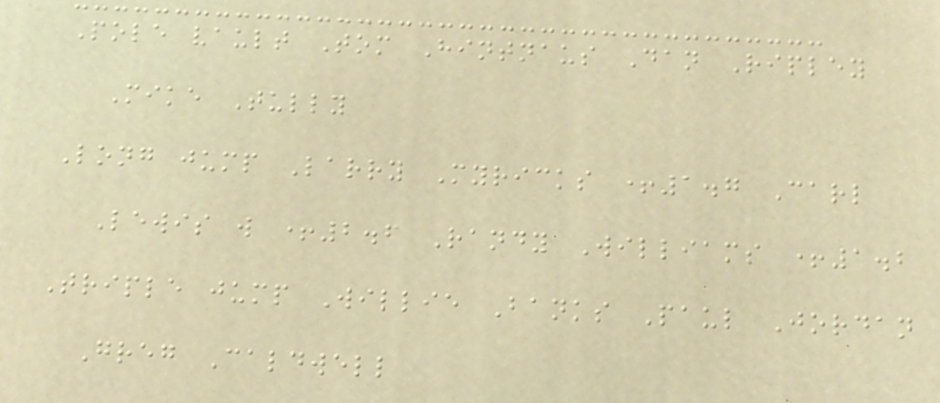Pole vault Tom Hintnaus Dan Ripley
Mike Tully
Long jump Larry Myricks +1.7 Carl
Lewis w +2.6 Randy Williams +1.2
Triple jump Willie Banks Paul Jordan
Greg Caldwell
